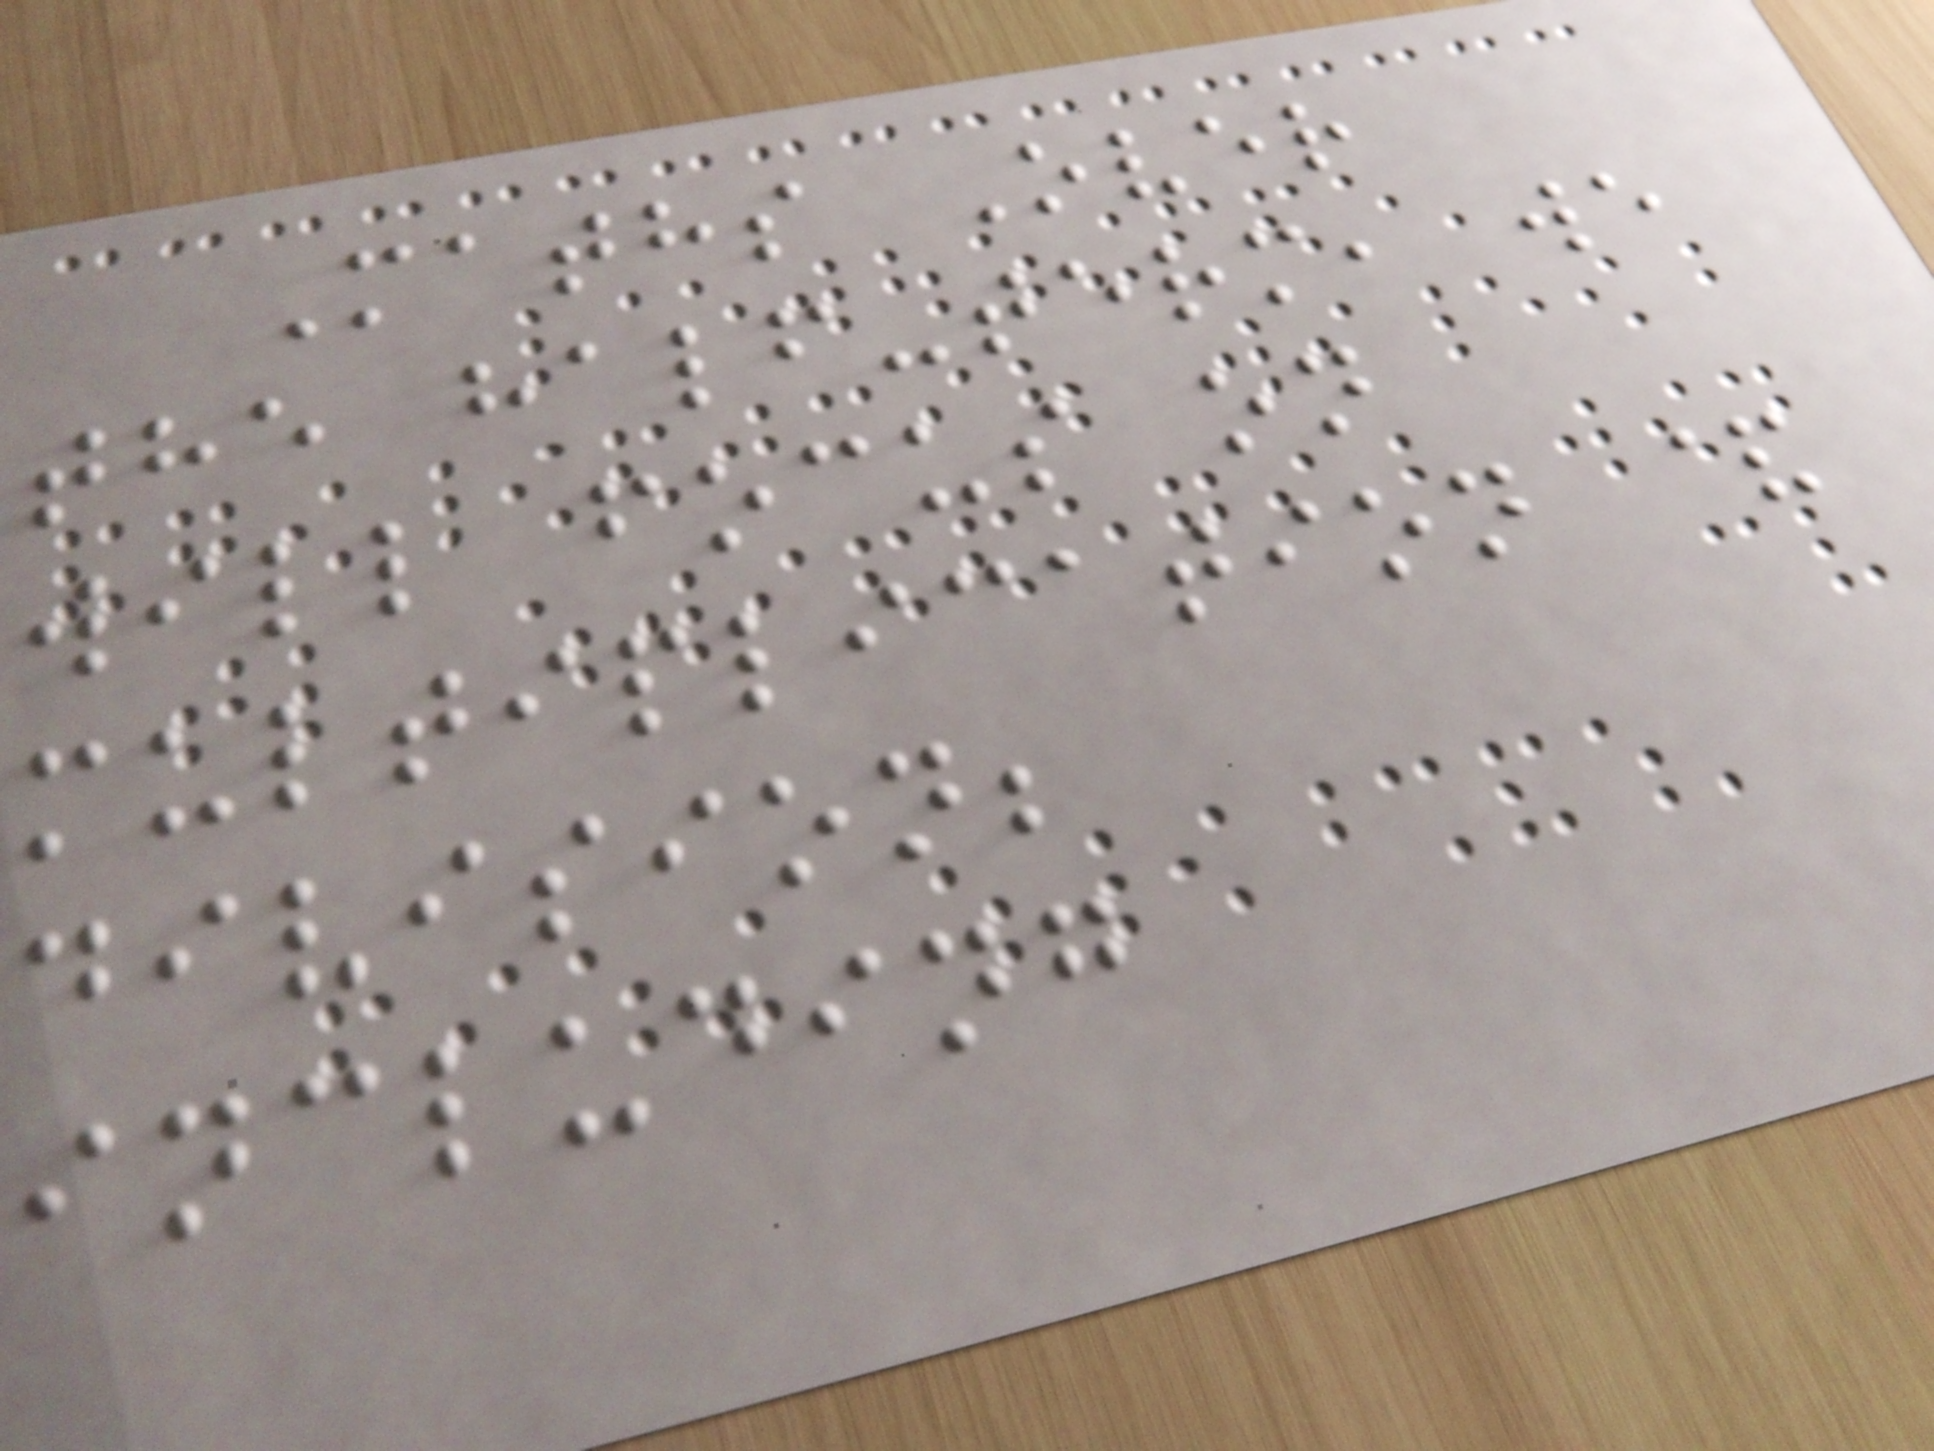Maths Over
the half-term, we
will focus on
multiplication &
division;
including
